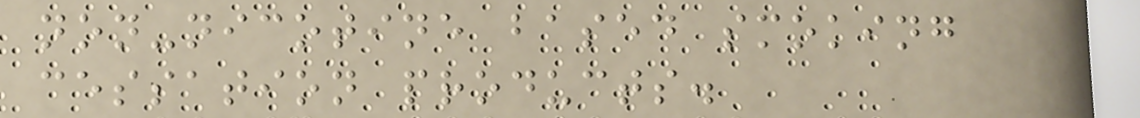non-nicotine based smoking
cessation products.
